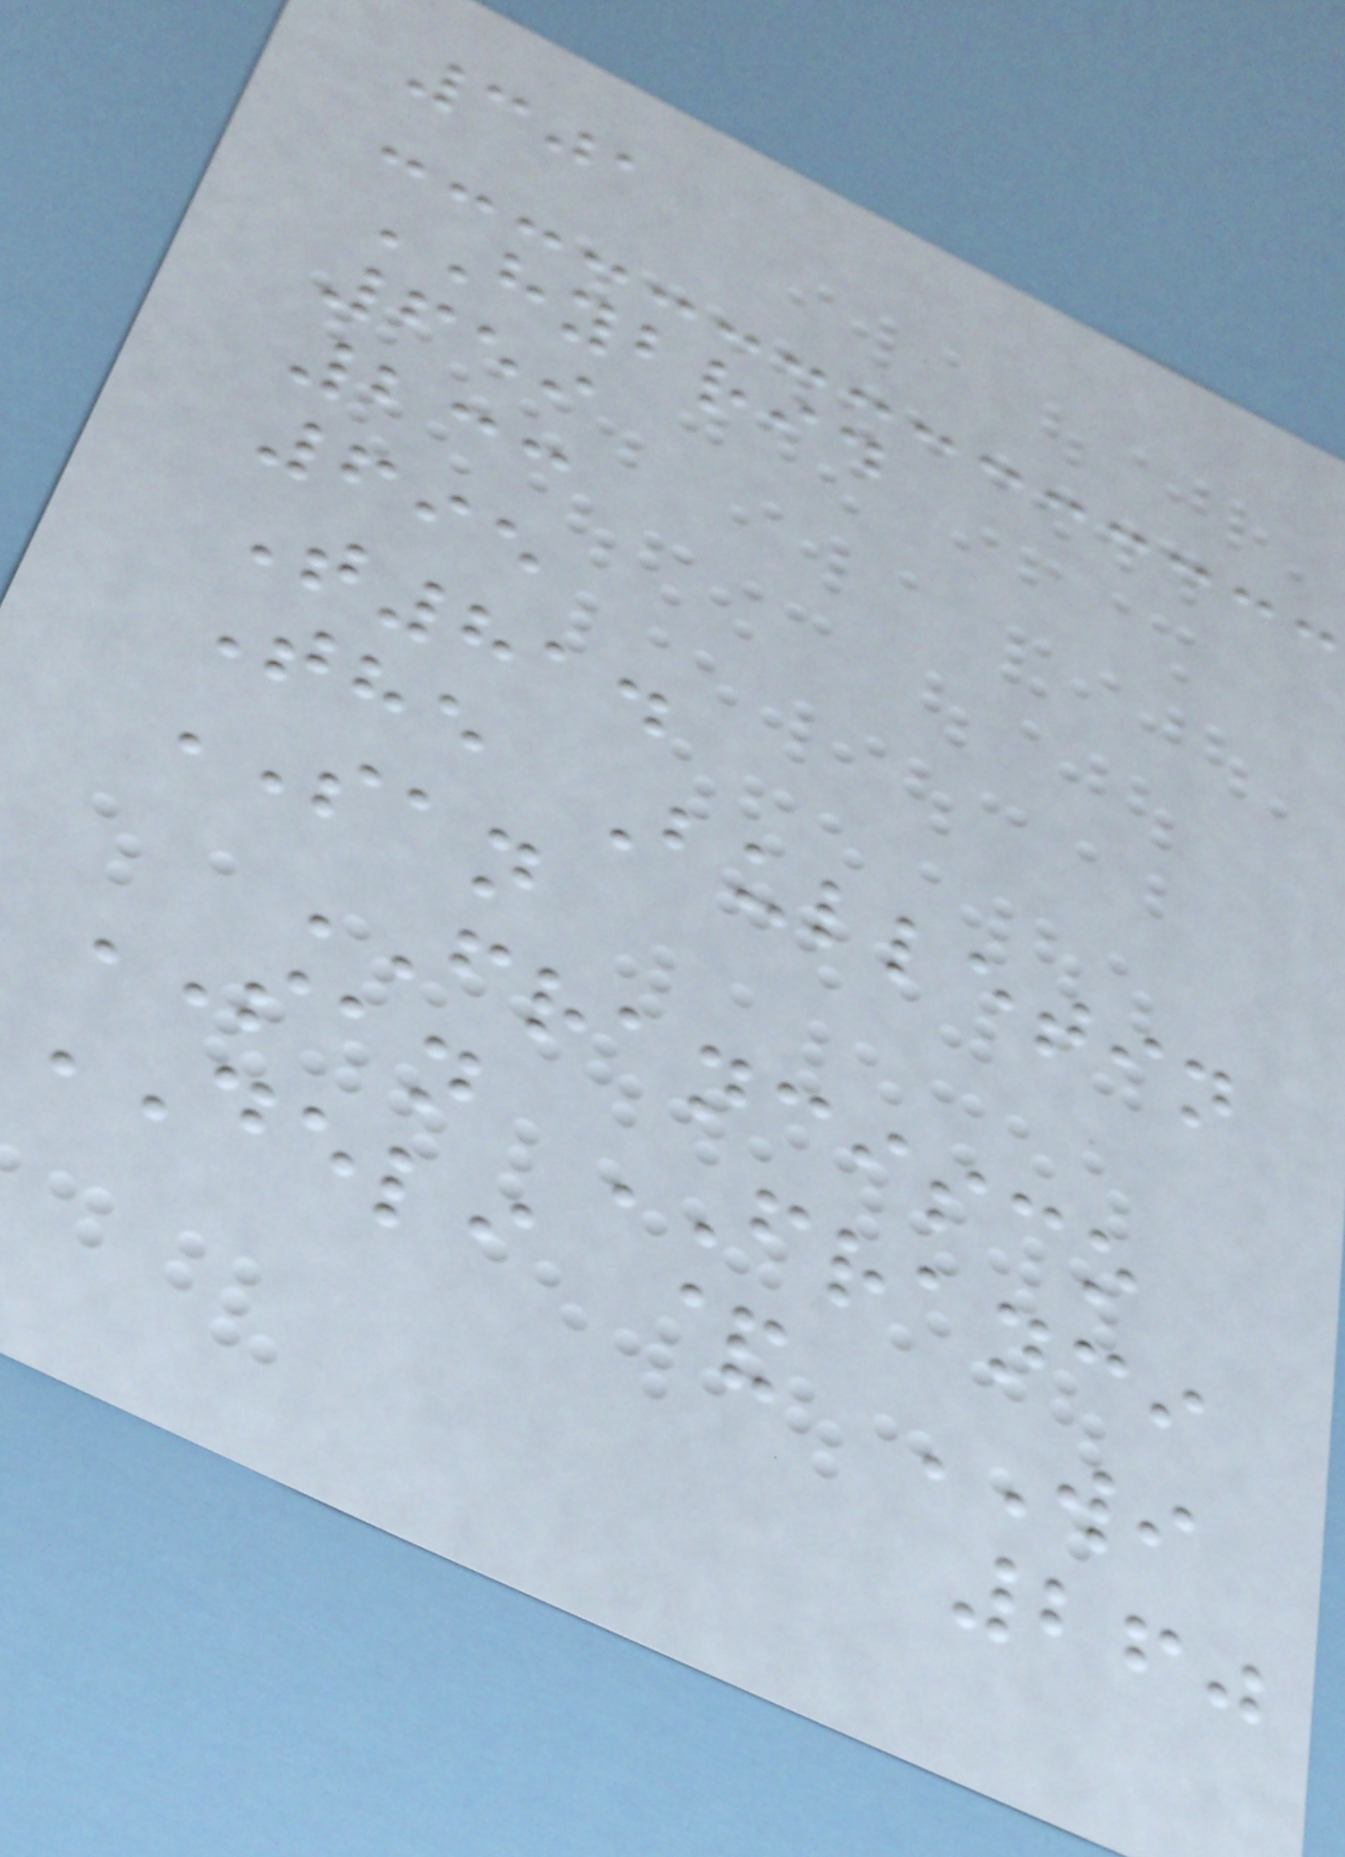301
HYBRID
659
233
695
T814
The Bulletin
SAN
FRANCISCO
SAN FRANCI
DELI & WI
260
